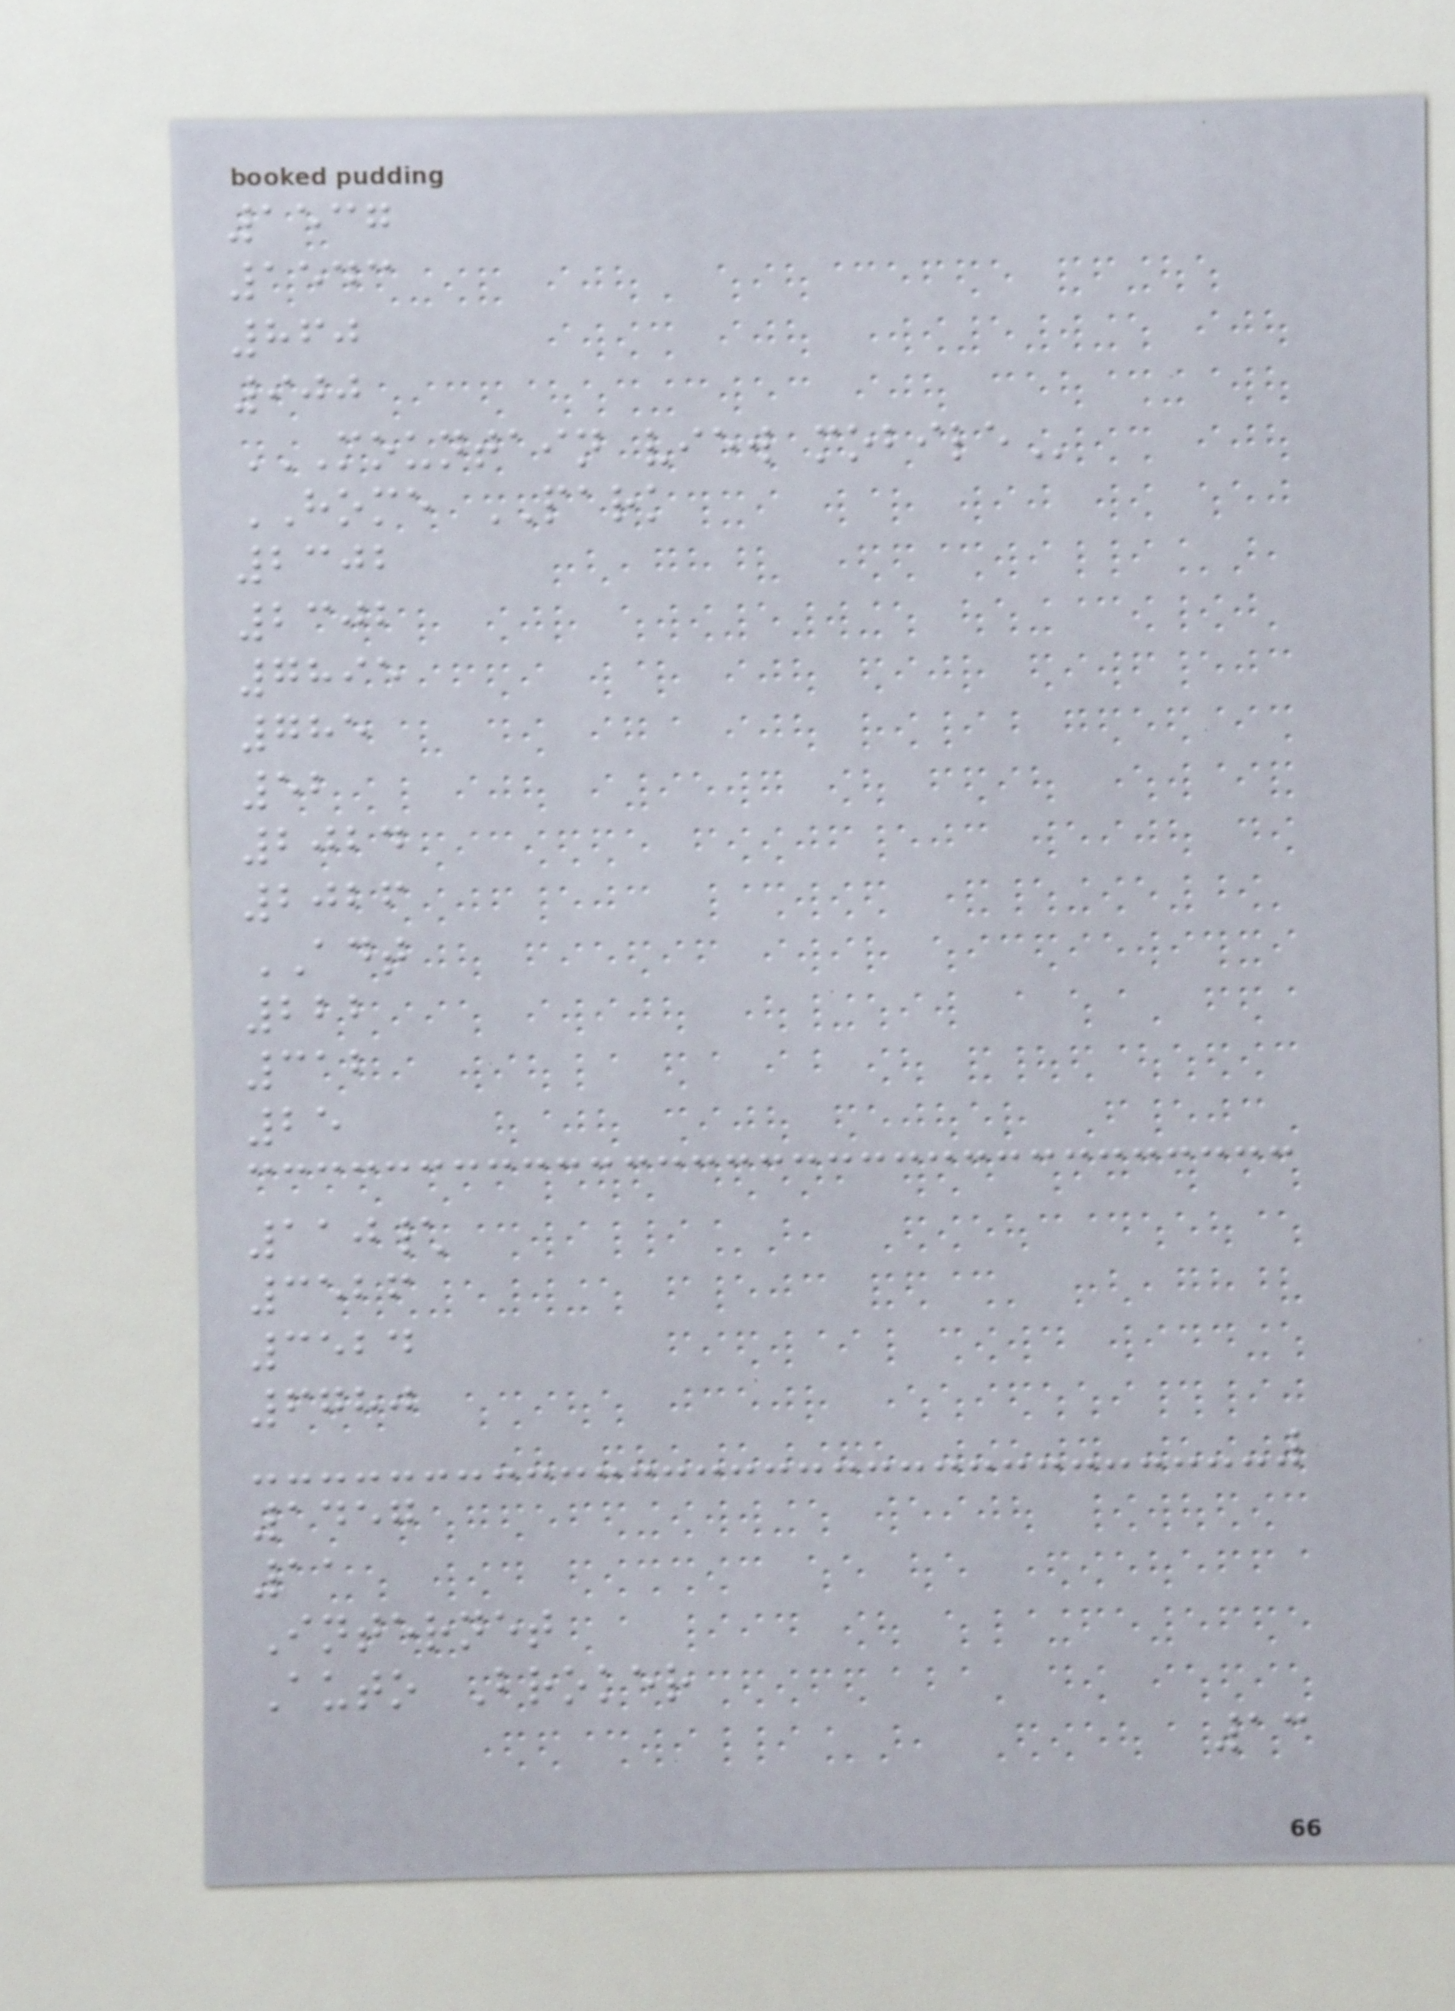1537
1543
860
900
MOUNTAIN VIEW MOBILE
HOME PARK
2302
2302
7895
785
52
2024
2026
ADT
222
312
25
110\
3526
3524
6780
1457
11
Internet
Auto Broker
13
